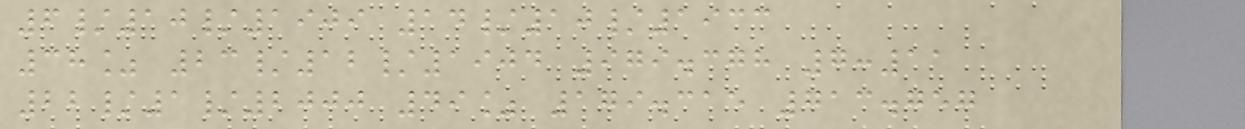6/10/1909 14/10/1933
38% 23/12/1904 979.378 7:11
22/1/2000 49% 179.315 713.757
